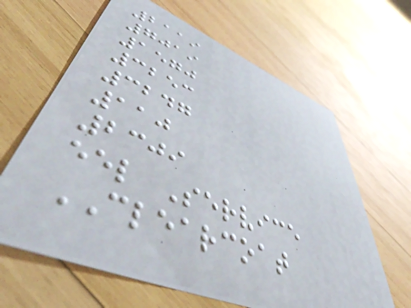2119
7019
1570
3253
3247
110
2309
eel Service
CLEARCOAT
